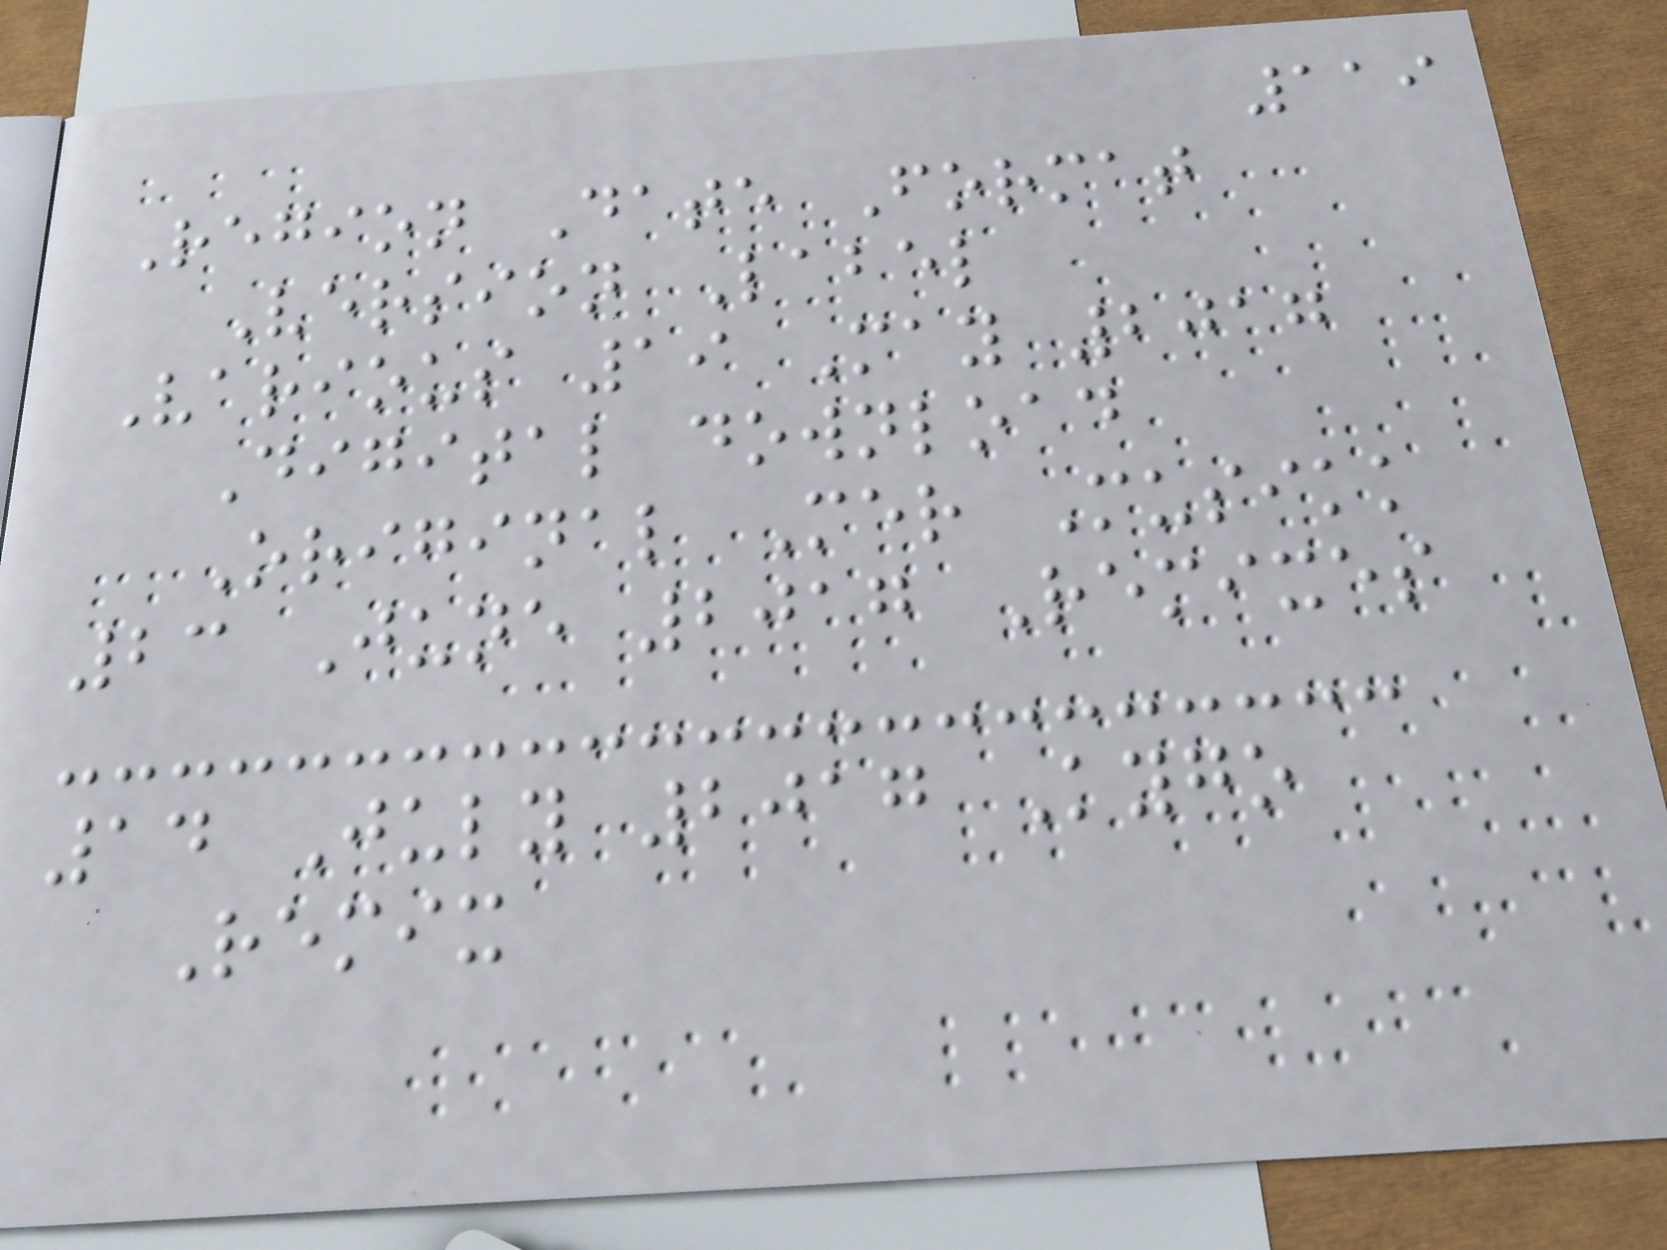119
Region Date Format
Version Label
Various 19 May 2017
Digital download
Original Mer Musikk
23 June 2017 Remixes
14 July 2017 Kygo
Remix
